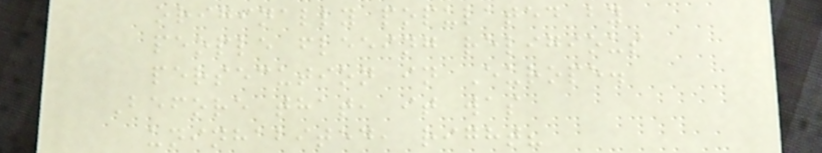originally populated by
people fleeing religious
persecution in Europe.
Before that, it was
uninhabited, right?
